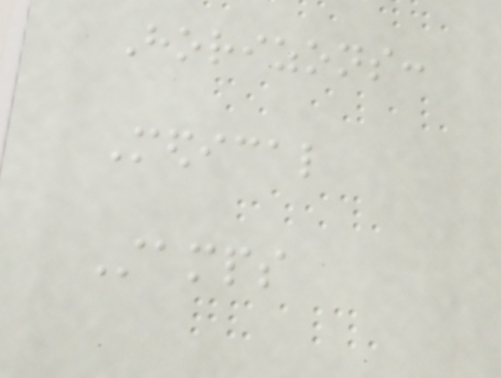Horizons:
Medical
Stamps
